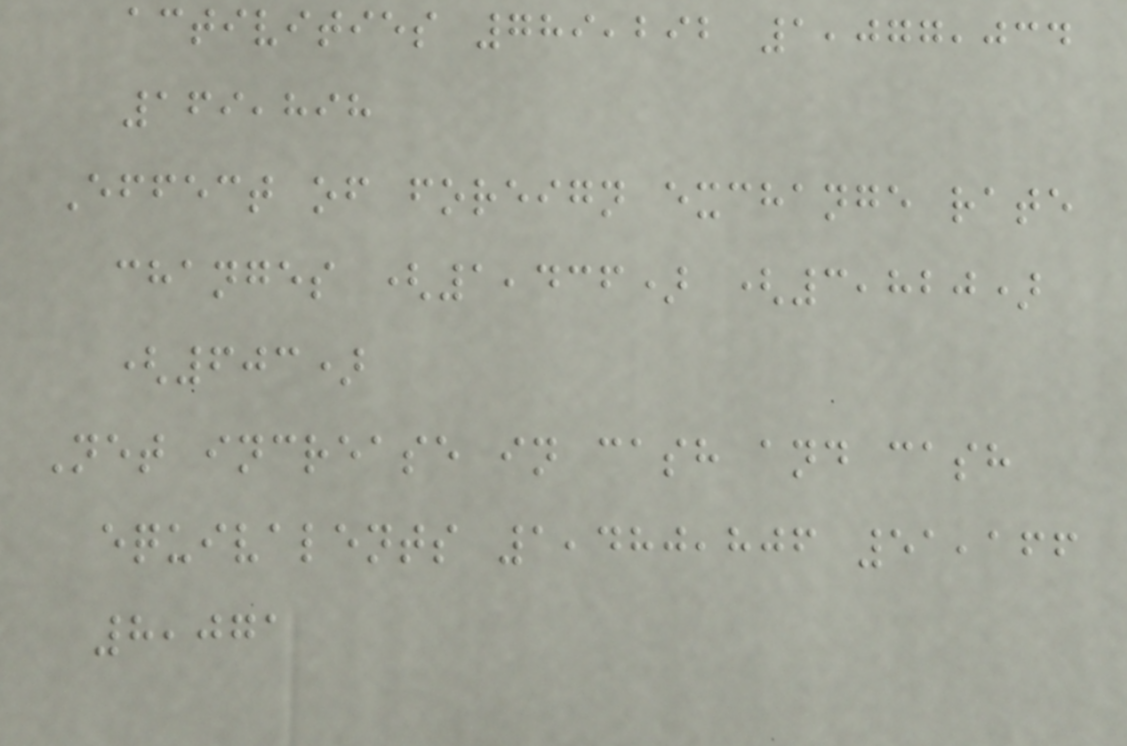activities 789,292 1,077,034
169,898
Effect of foreign exchange rate
changes (1,436) (3,820)
(603)
Net increase in cash and cash
equivalents 1,480,806 51,166
8,071
